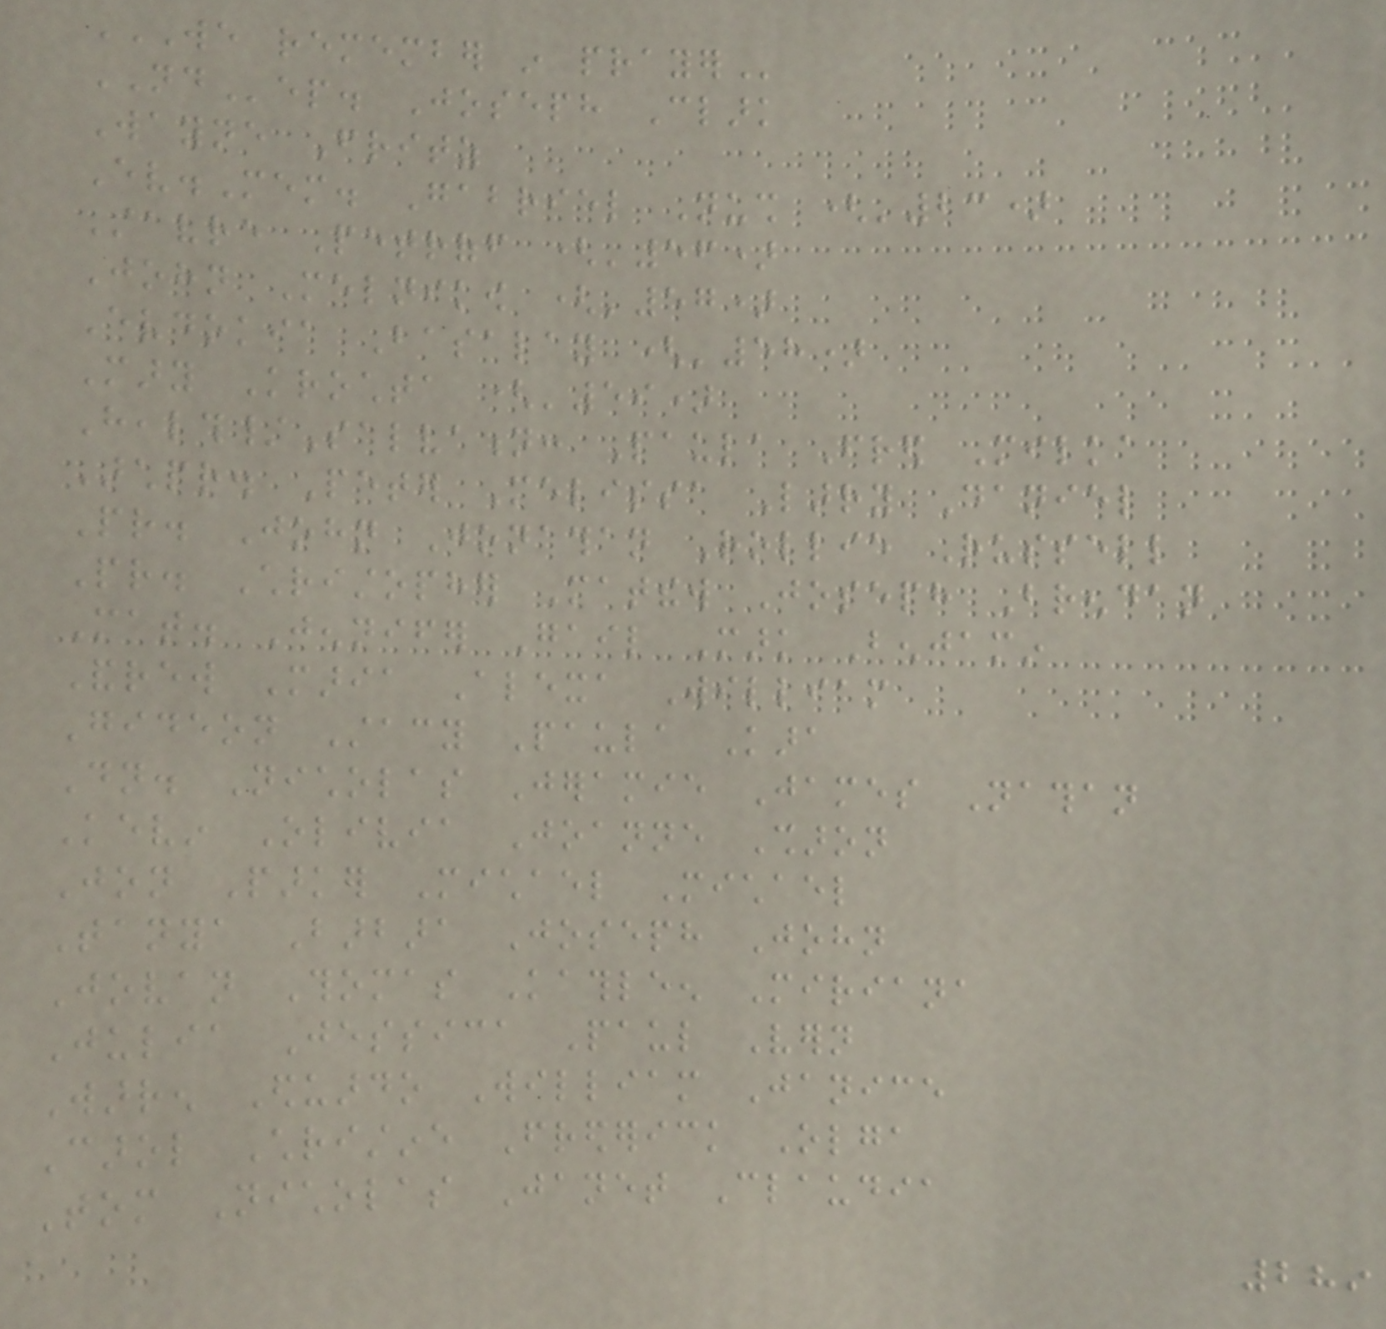WE REMEMBER IN PRAYER
NDep. Joseph Clark
Wayne Fritz
Ev.Mem. Gabriel Nush ('23)
Stavre Petroff ('56)
John Melnikow ('57)
Evdokia Basalay ('58)
Mary Krochta ('59)
Health/Salvation: Paula Fred Milka
Archpr. Peter Melissa Larry Daniel
Pr. John Jonathan Rollie Russell
Pr. Christopher Matthew Joseph Brendan
Mat. Jennifer Gail Mark Benjamin
Andrew Maria Alexa William
Gideon Stacy Paula Kara
Dn. Nicholas Jeramie James Nathan
Kevin Olivia Joanne Sharon
Jon Parker Michael Michael
Tanya Barbara Joseph John
Jovan Thomas Kathleen Miriana
Julia Jessica Paul Vern
Warren Eduardo William Janice
Carol Christine Frederick Olga
Tom Nicholas Janet Claudia
289
